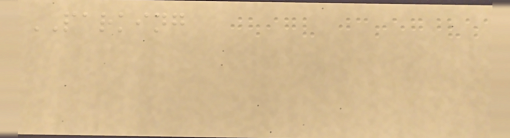PARKING
